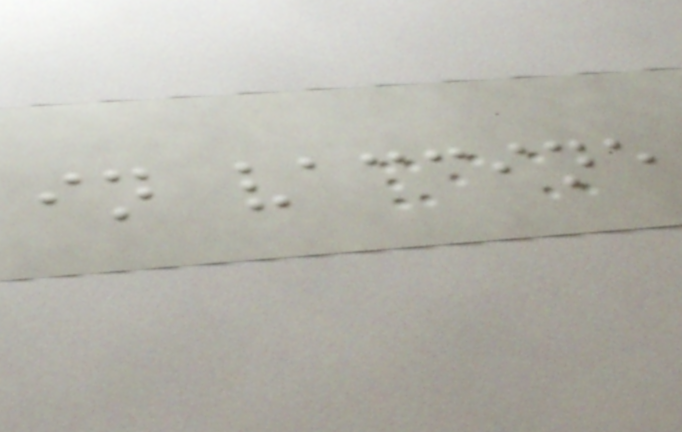in vaccine
